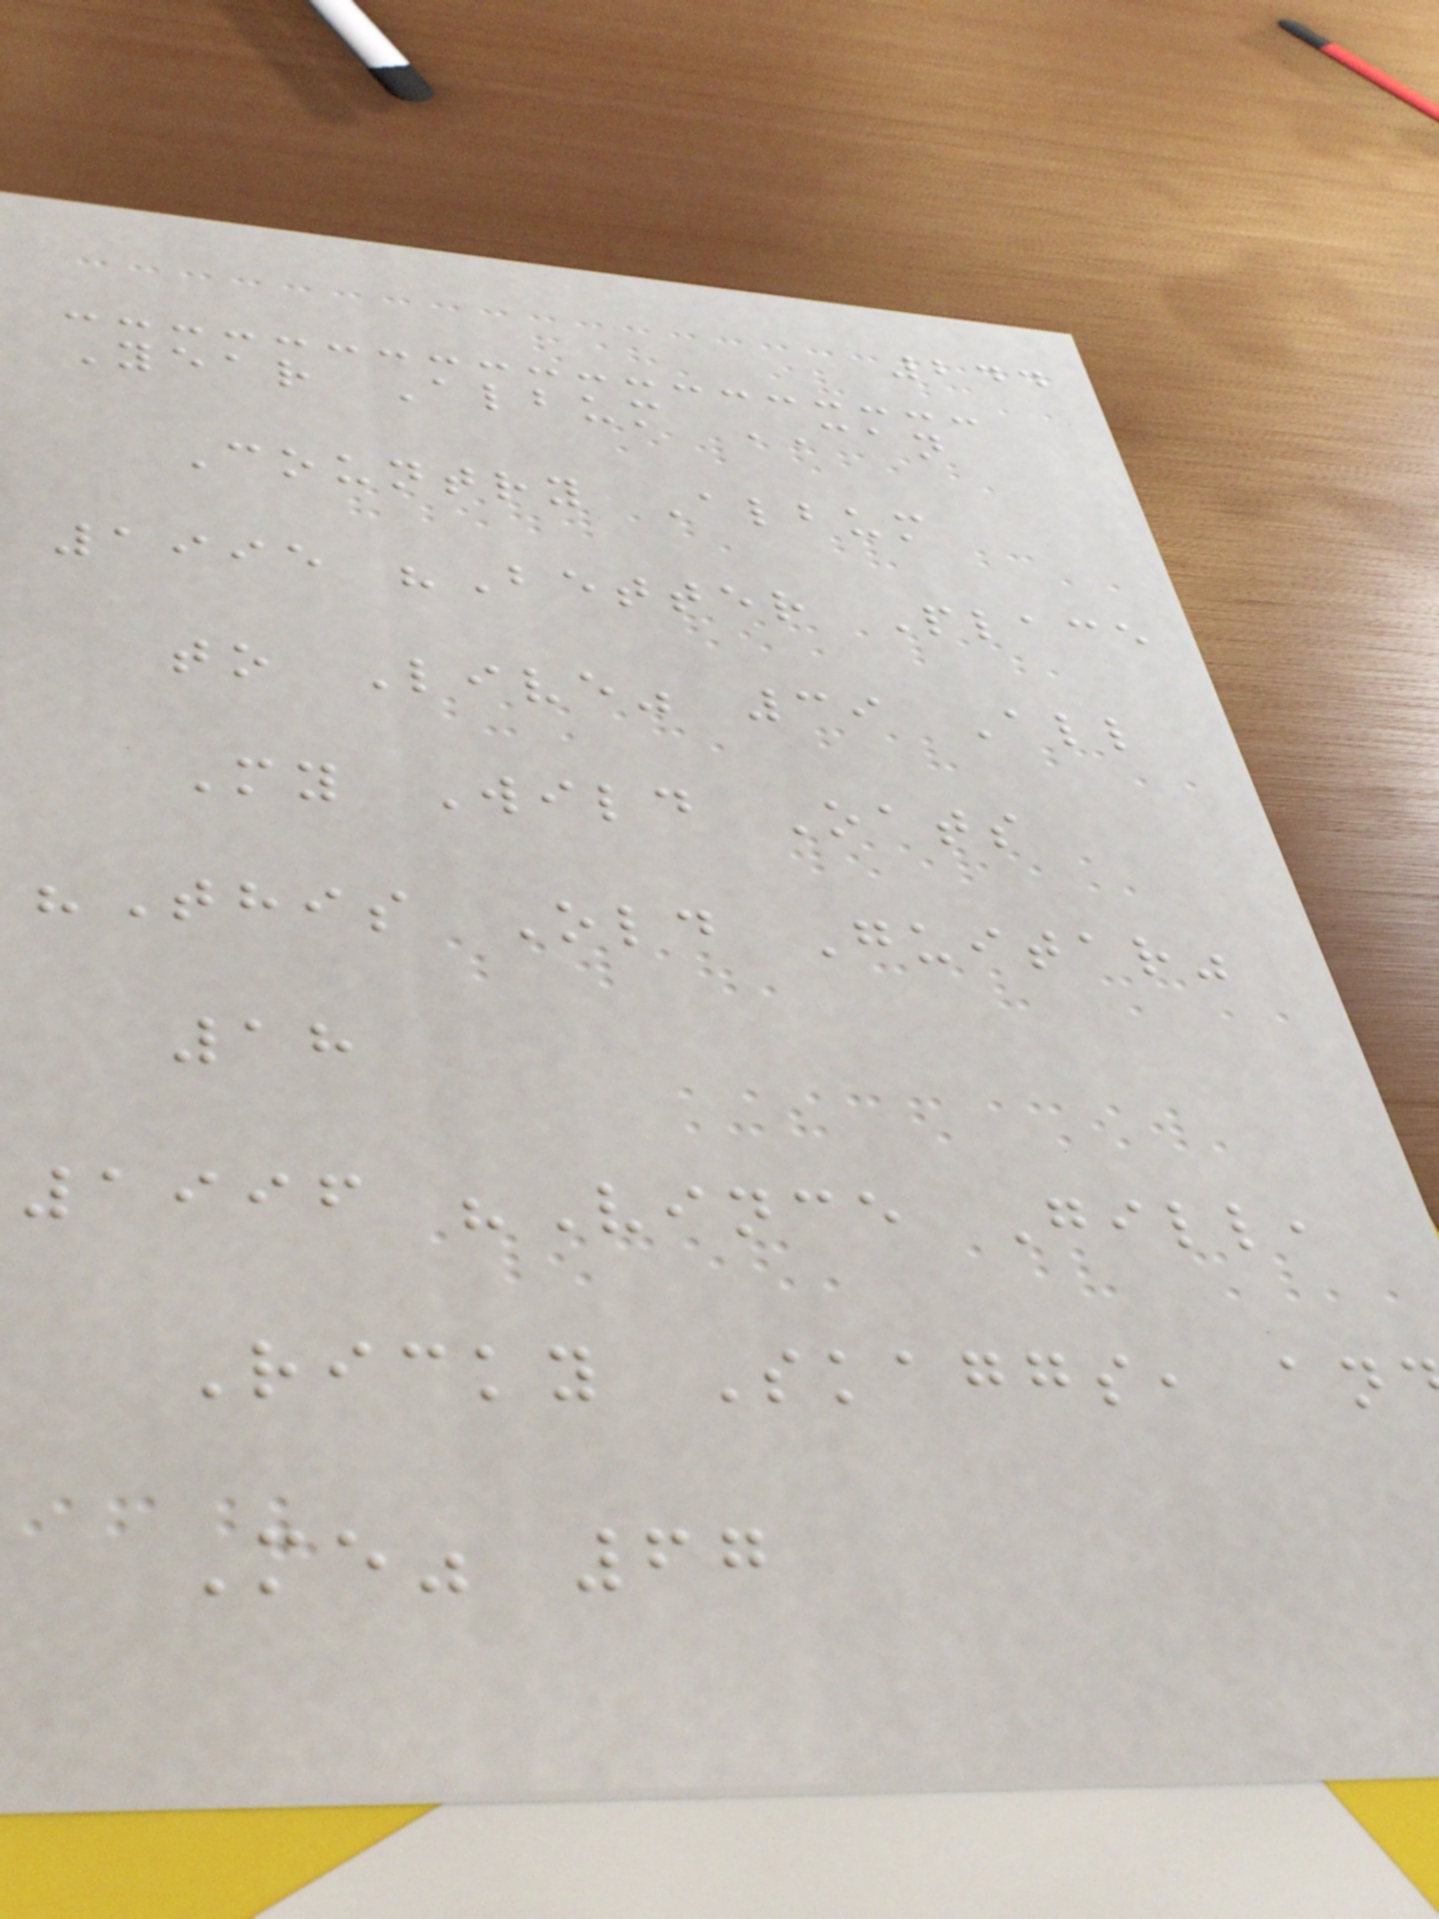244
Year Album CAN
Country Album
1995 "Better Place
to Live" 39 All
My Wild Oats
"This Old Guitar"
18
1996 "Vince Gill,
Ricky Skaggs, an
Me" 67
